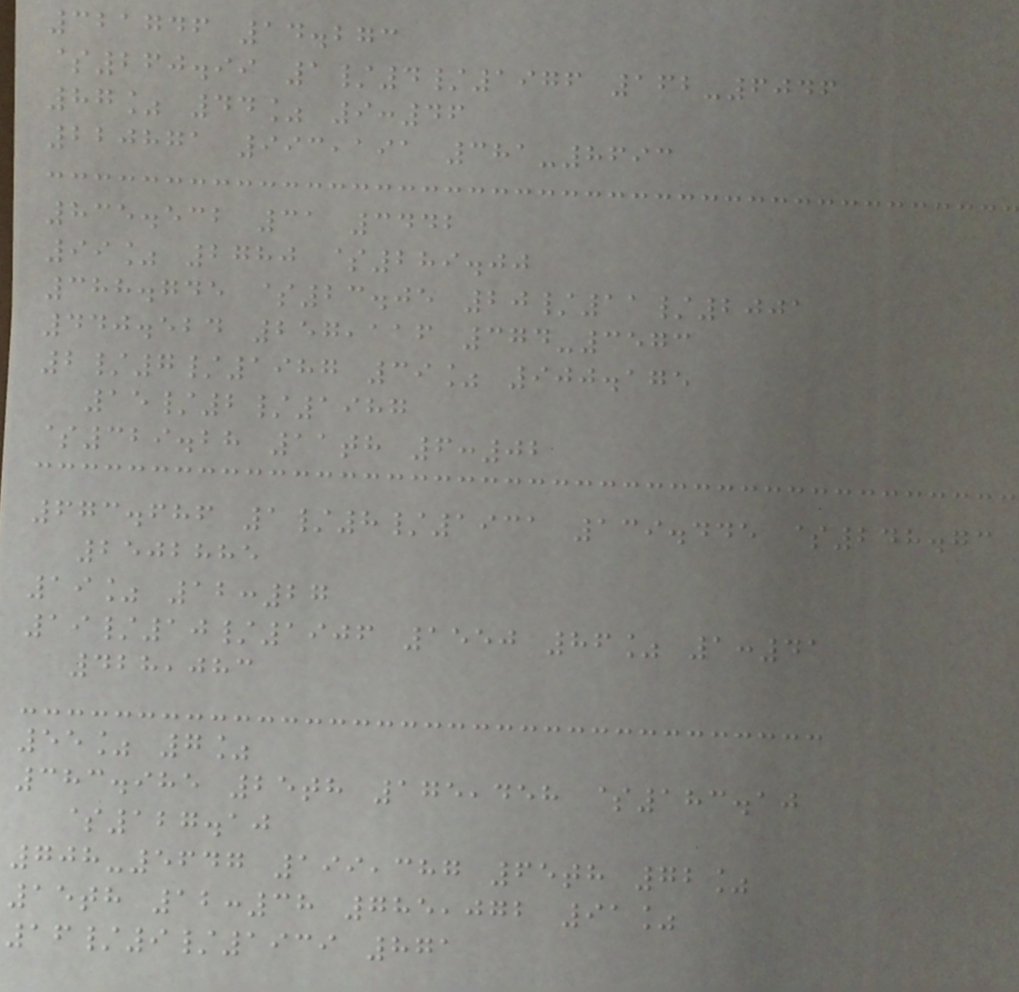321746 14.273
$260.99 1/4/1976 162-6046
87% 44% 9:46
220871 993,191 381-8693
835.532 31 3442
99% 2780 $289.00
388.745 $23.05 20/11/2001
440.524 257,116 374-3573
2/7/1987 39% 900.175
15/2/1987
$329.28 11th 6:02
673.686 1/8/1931 139.445 $248.73
2502885
19% 12:27
19/10/1906 1550 86% 1:41
428,083
55% 7%
383.985 25th 175,458 $183.10
$127.10
708-5647 199,387 65th 72%
15th 12:38 785,072 91%
16/9/1939 871
